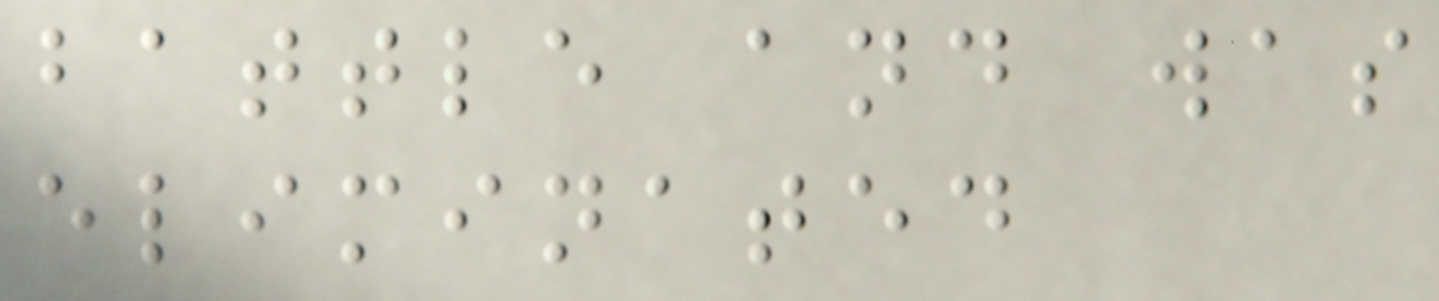battle and was
eliminated
